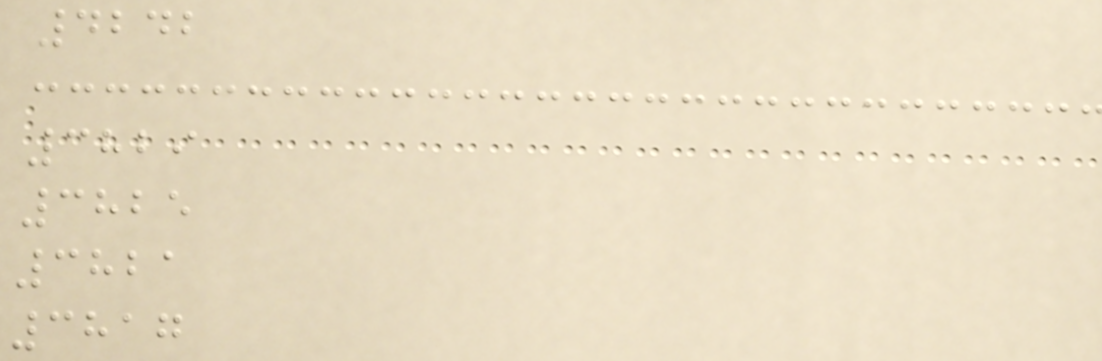4242
3829
3825
3821
3817
